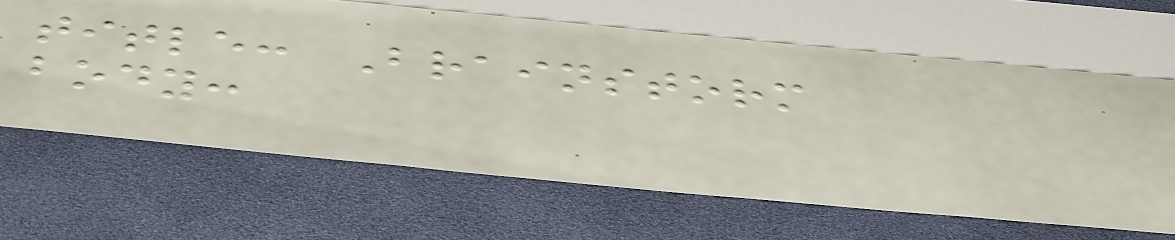title: Brainstorm
body:
